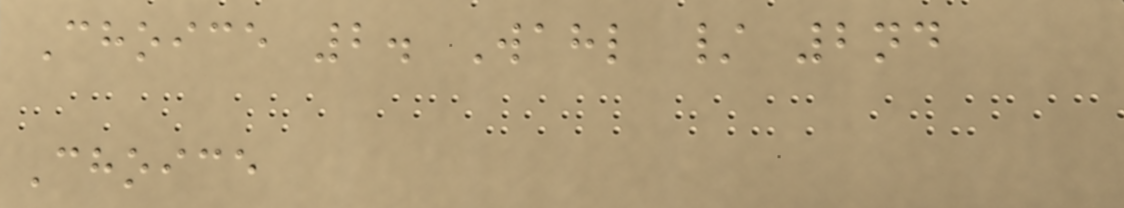Choice 2. Wahl / 2nd
Choice
